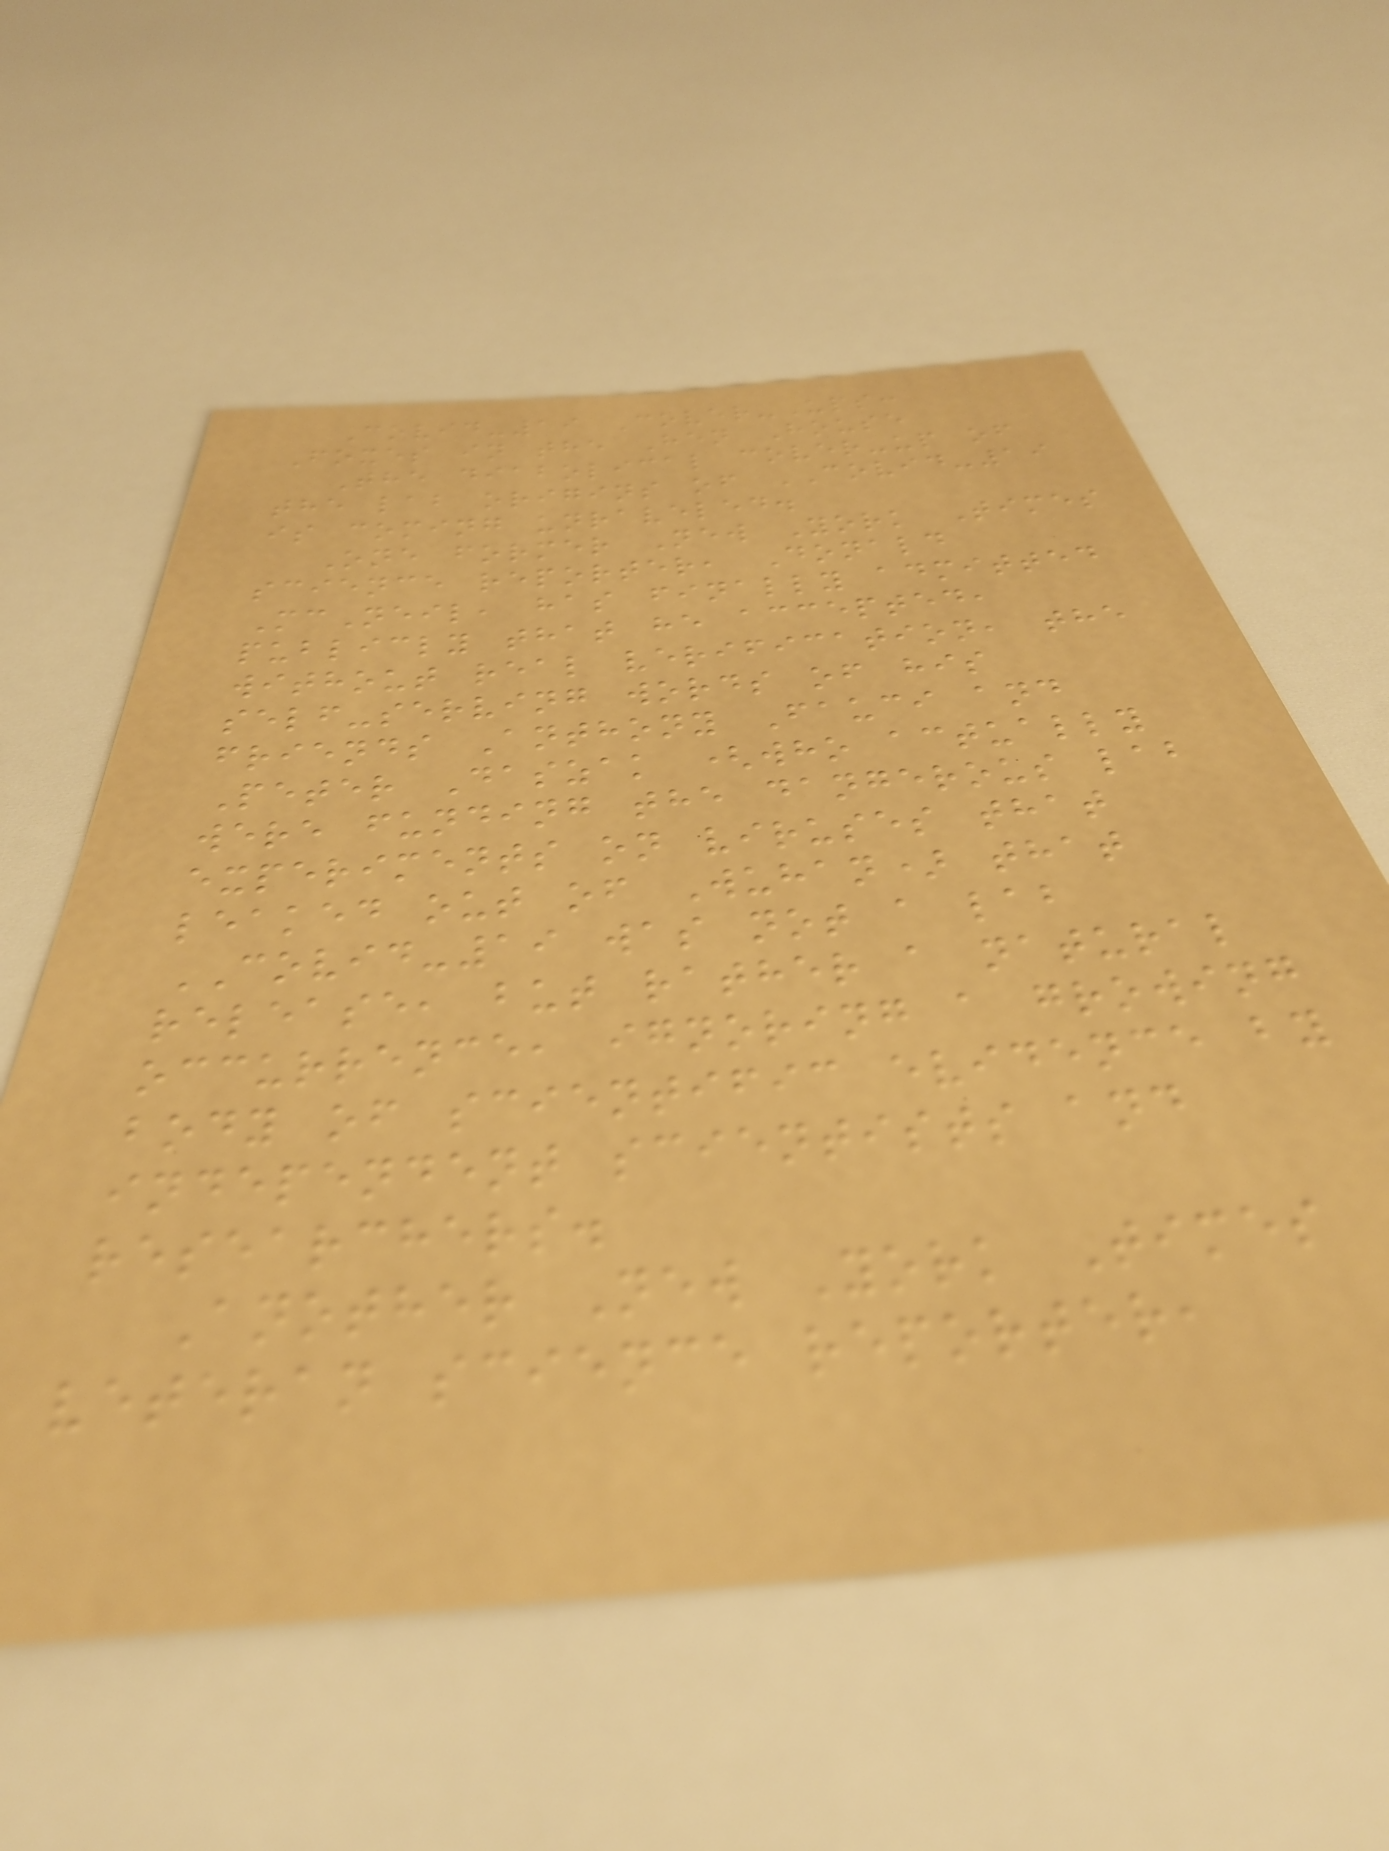Covid-19 Cover-Ups:
Foxes in the Hen House
The diabolical cover-up of
the lab origins of COVID-19
is coming unraveled.
One former New York Times
science reporter, Donald
McNeil, has finally admitted
publicly that he accepted,
without real verification, the
self-serving words of his
friends Anthony Fauci and
Peter Daszak (who actually
were funding the dangerous lab
experiments on viruses that
leaked out of Wuhan) that
COVID-19 was not a lab
release, but rather a natural
occurrence, ignoring a growing
body of scientific evidence by
independent scientists and
researchers.
Another New York Times
veteran science reporter,
